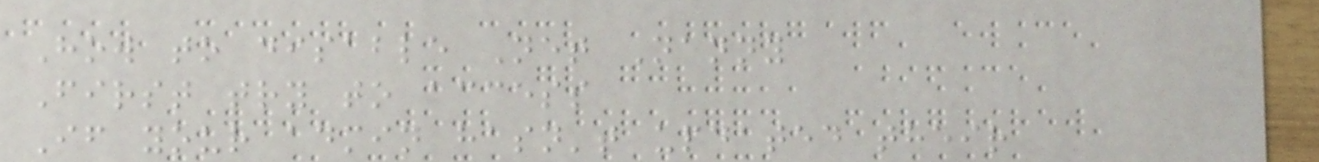How to disable Net Nanny
First try to access
If your admin hasn't updated their
